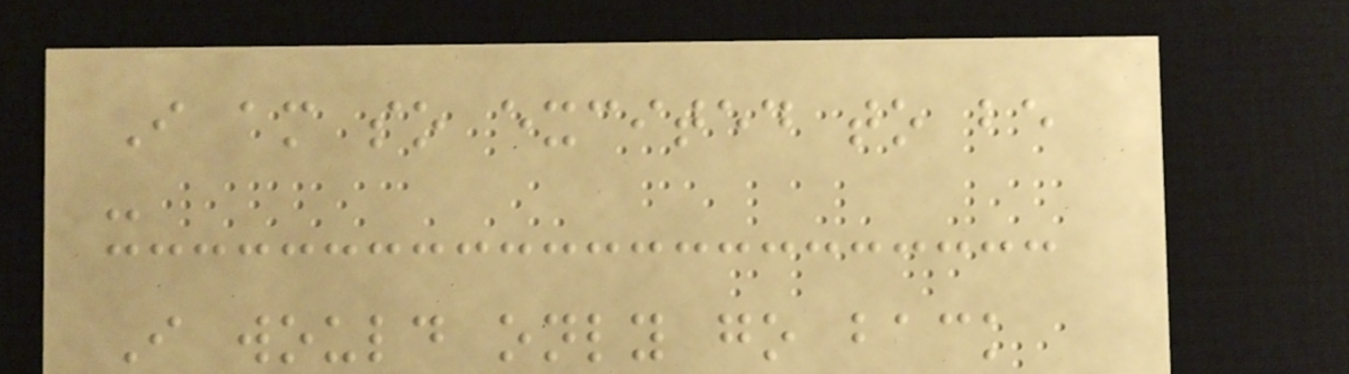I am so excited to be
-
I would only go back
